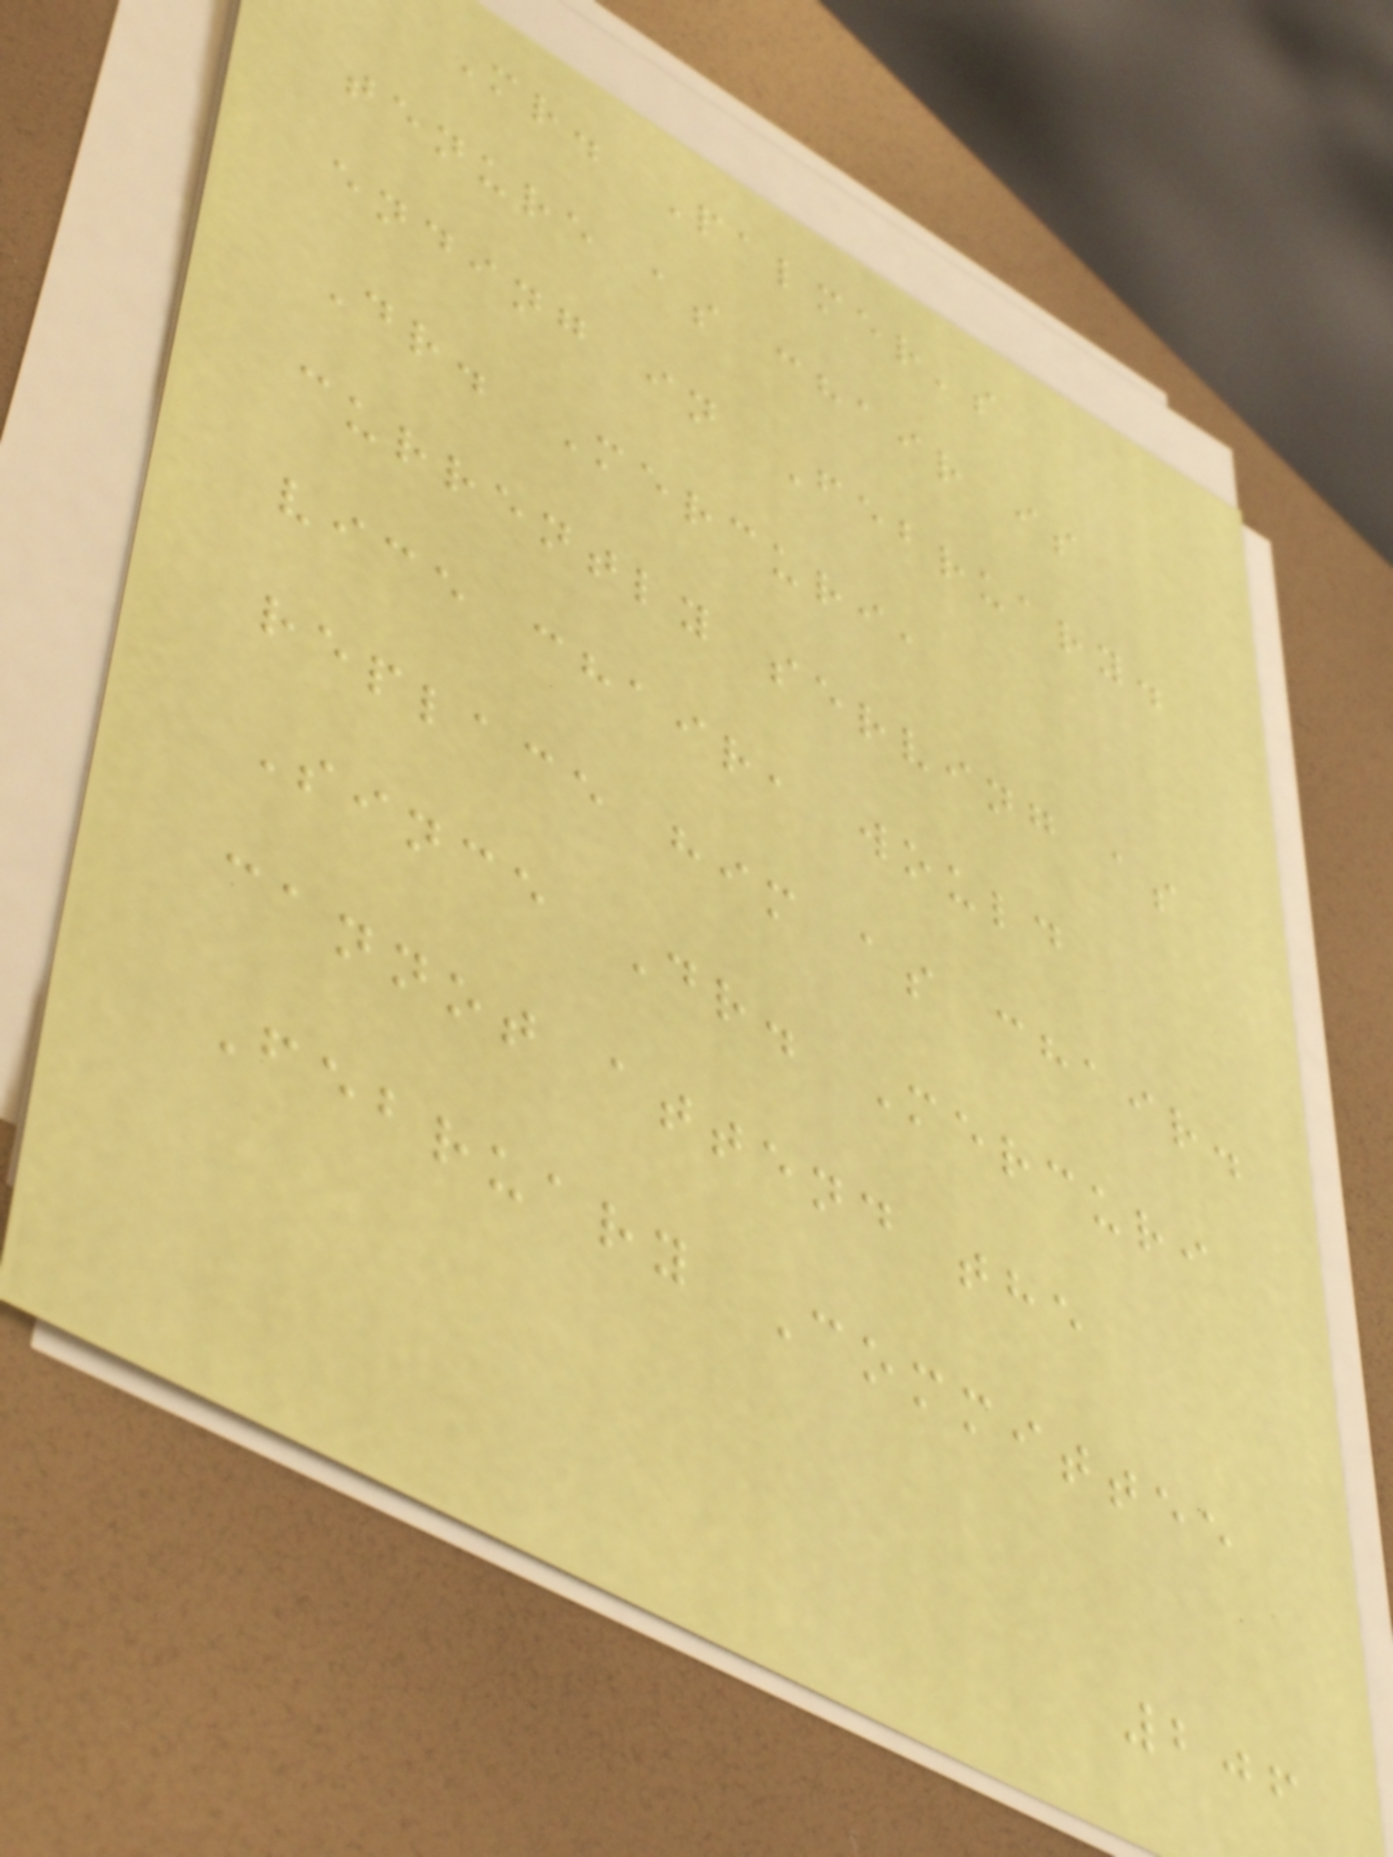Mr. Palmer's
tenure as chair is
ending in February.
Dr. Mercuri,
currently serving as
vice chair, would
replace him as chair.
Since Dr. Mercuri
cannot attend the
February Committee
206
